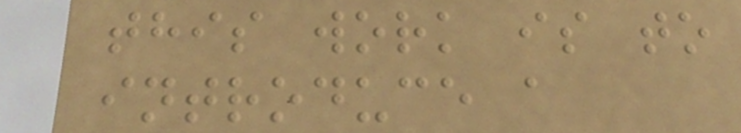this work is to
introduce a
